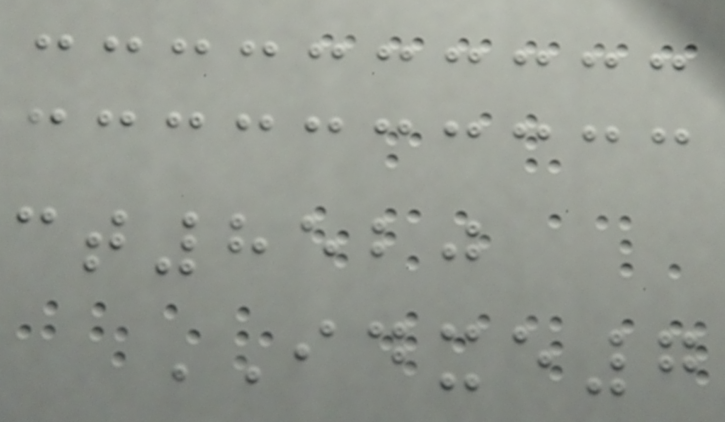ct8520
IDXE7
